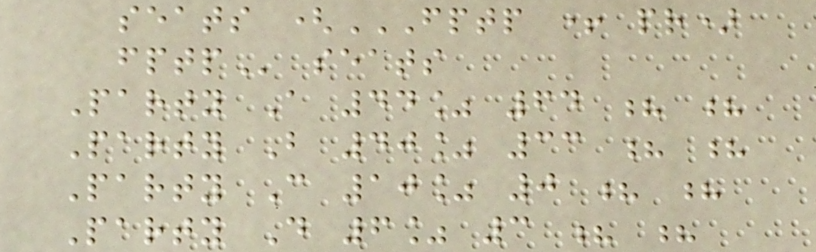seats (FPTP + PR)
FPTP seats
Party A 44% 64 ? ?
Party B 40% 33 ? ?
Party C 10% 0 ? ?
Party D 6% 3 ? ?
